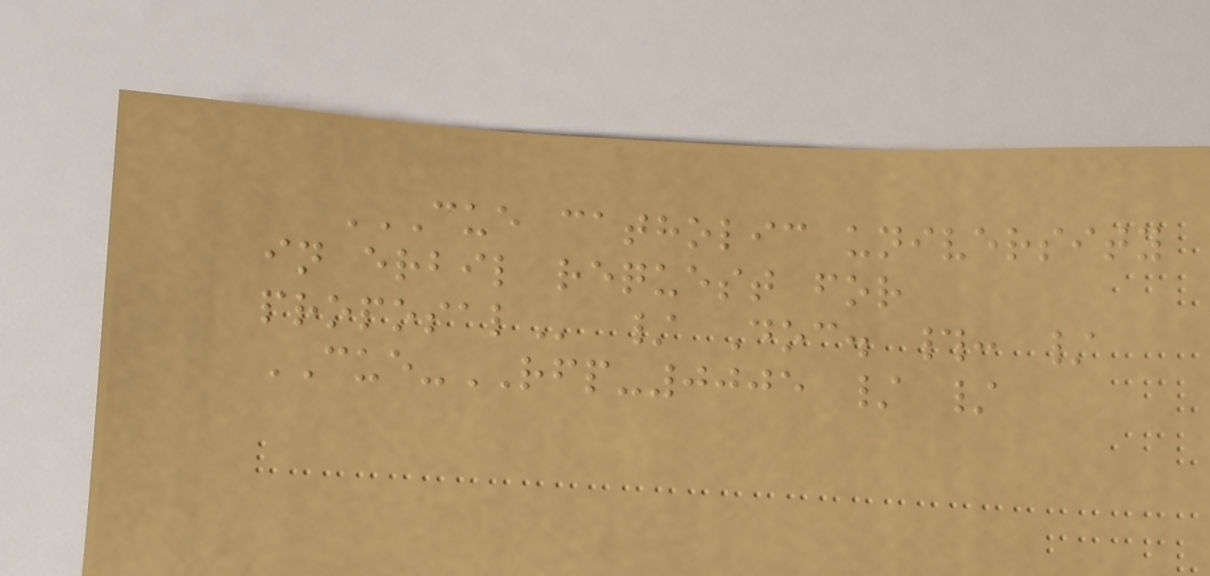CUE CATHOLIC UNIVERSITY
IN ERBIL REQUEST FOR
PROPOSAL / Doc. #: /
CUE-RFP-0005 / /
